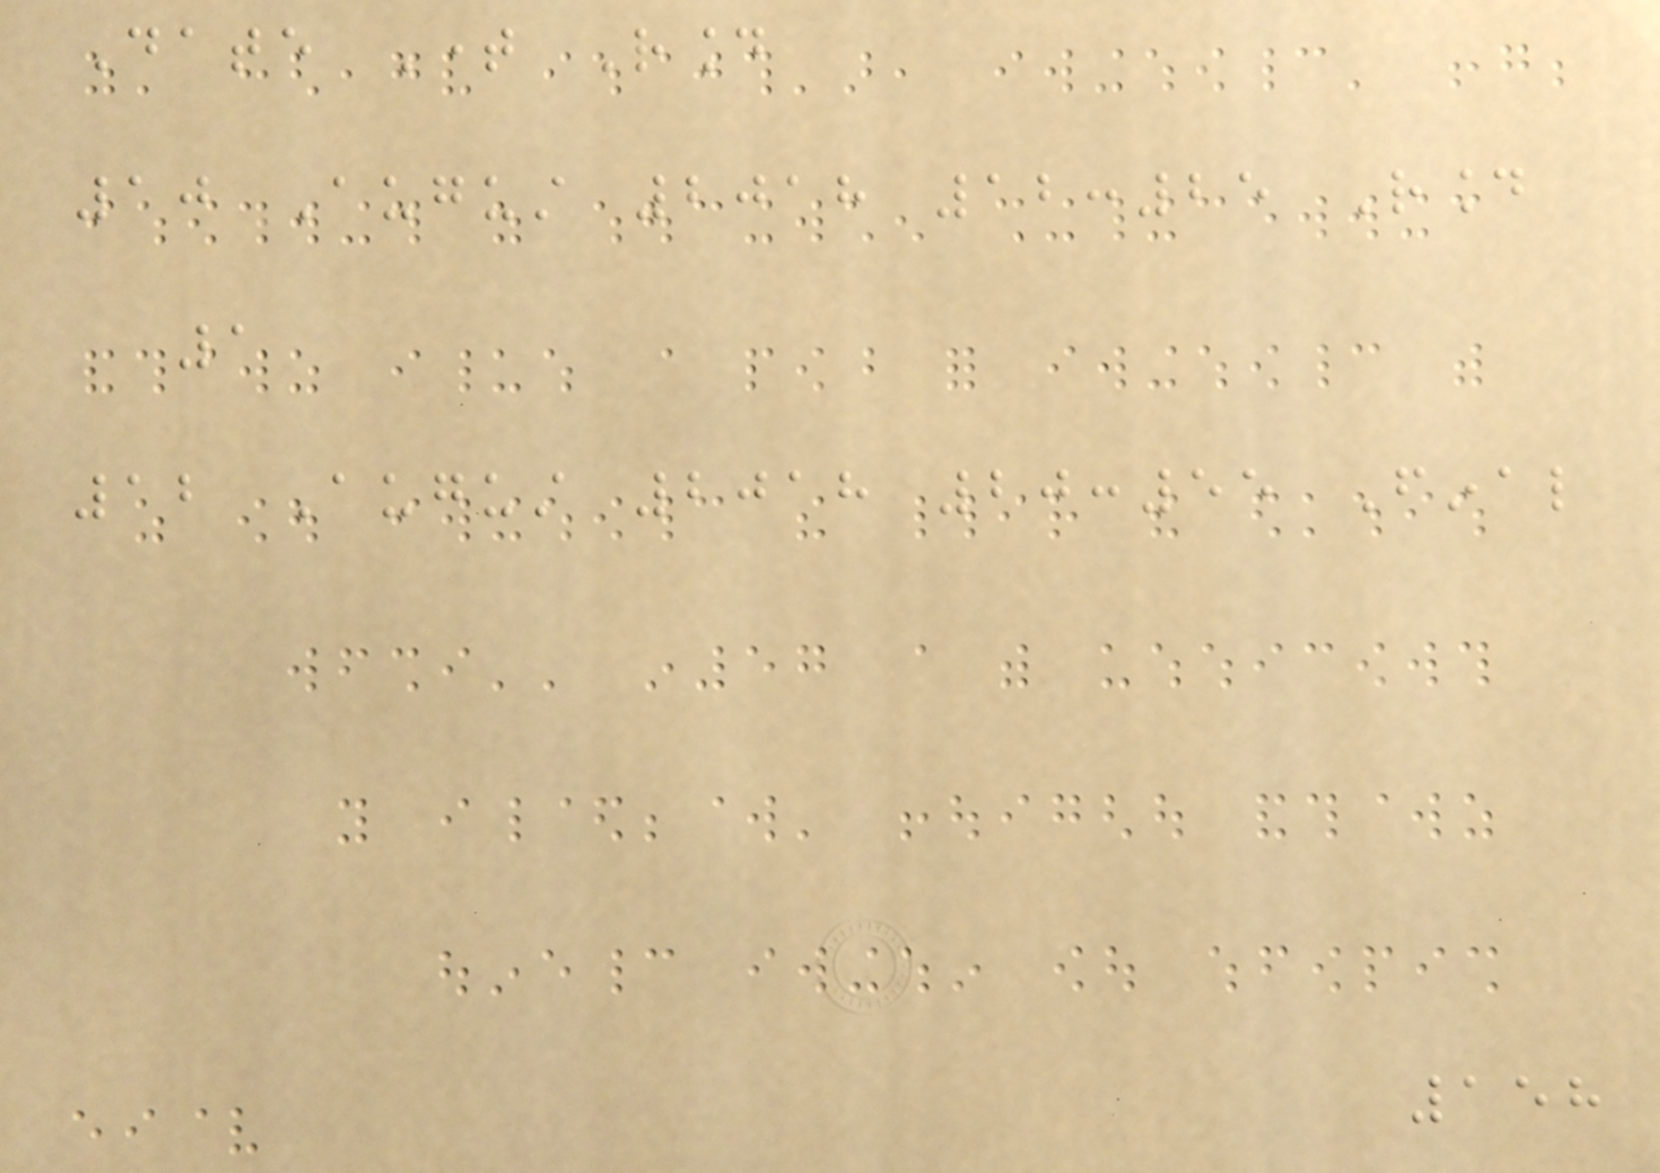Date Time Round
10 August 2018 12:25 Round
1
12 August 2018 20:55 Final
158
